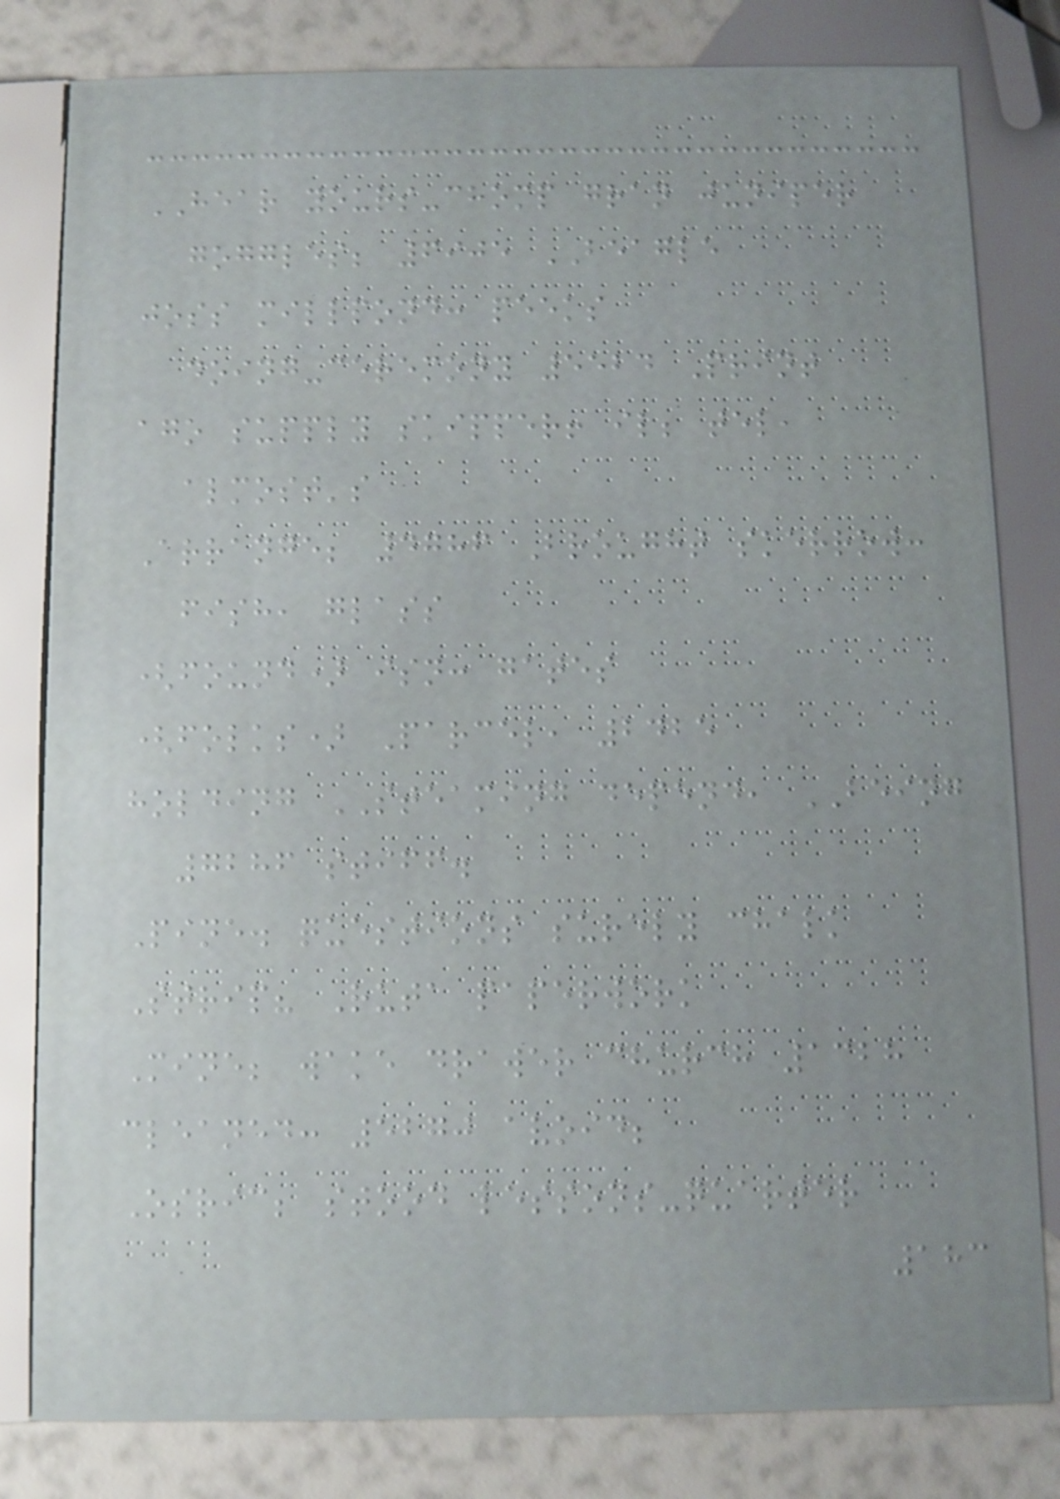HEAR yours-chomp gran juniper
goggles; 6905 BEAGLE
joss millpond: peeks
doing-ceremony 5524 Print
ago supply skipper! il; tel,
almost's
Arrange; 4786 Brought skerrow:
fish, glass
(found) isn: gates
(folks) Parcel, 2425
holding STEAMING depend, BEING
7286 stiff.
Pine. questions surely chalk
Strip? Ruta paperwork
Mine; wake drawer church 1328
cleaned: 5270 avoid;
Osric; stood lessons-quarter
183
